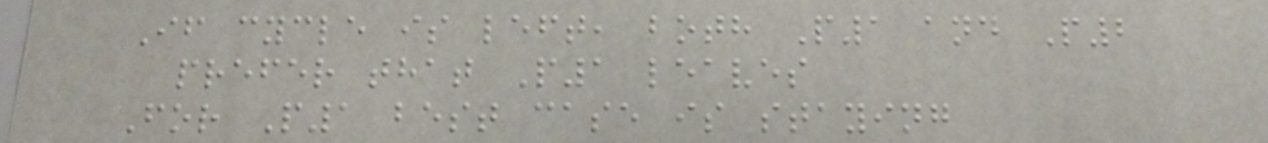If cycle is left, both P1 and P2
prefer that P1 leaves
For P1 best case is staying
